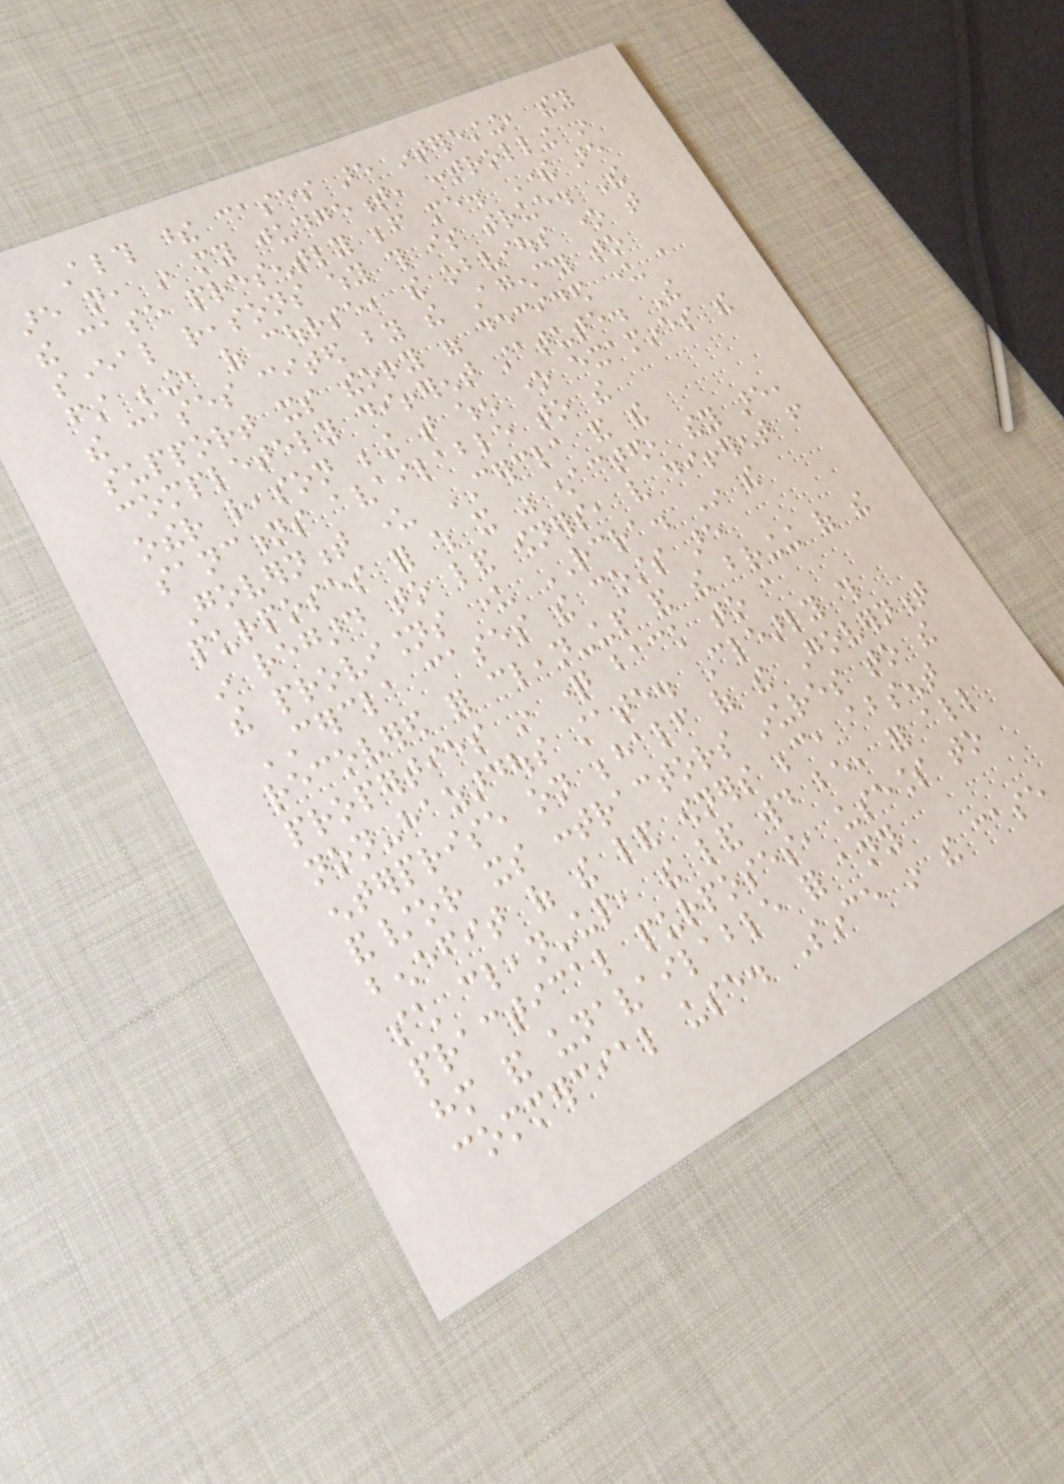Although these cases are interesting, they
are not, in my judgement, controlling in
the case presently before me. There are
several reasons why this is true. The
first being, of course, the obvious one that
the cases cited by the Agency to
support its theory were decided under a
completely different statute. The
other reason being that when one examines the
sanctions available to the
Government under CERCLA and the
purposes for which it was enacted, they are,
in regard to land owners, very different from
the provisions under RCRA. In the
CERCLA cases the costs are
recovered for clean-up and the bringing of the
properties in question back to a
non-hazardous state. Clearly this
enterprise on behalf of the Government
and/or its contractors inures to the
benefit of the land owners because, absent
such clean-up, the land would be, for all
practical purposes, useless to
him and unavailable for any
commercial use. Since in the case
